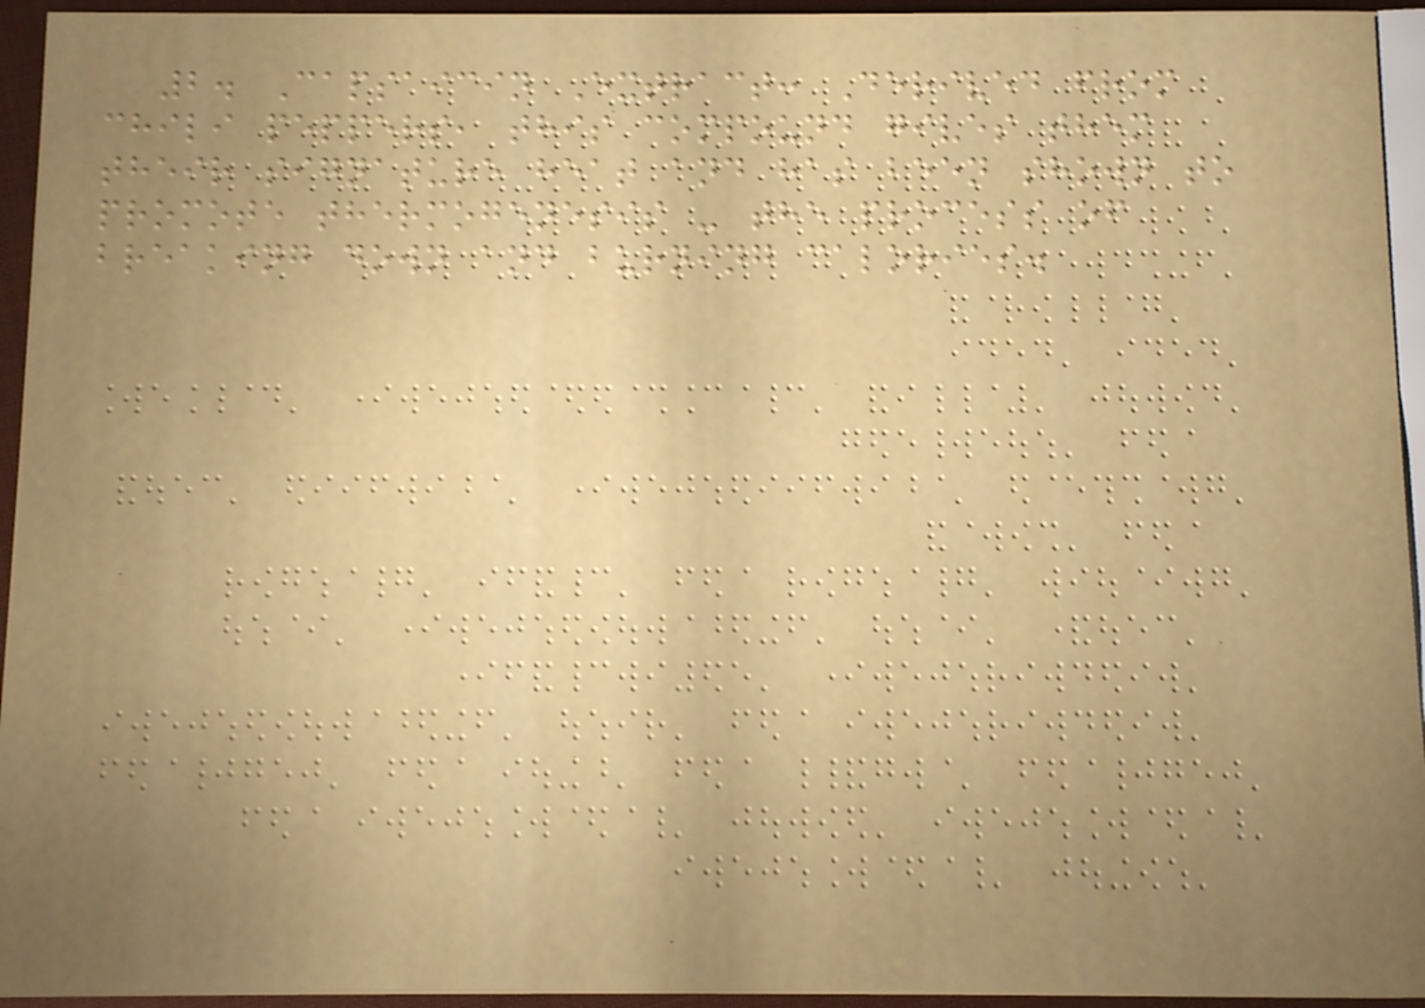2. Capsaicin Extract: Derived from
chili peppers, this compound gives them
their signature heat and has been shown to
promote thermogenesis - the process of
breaking down and burning calories.
